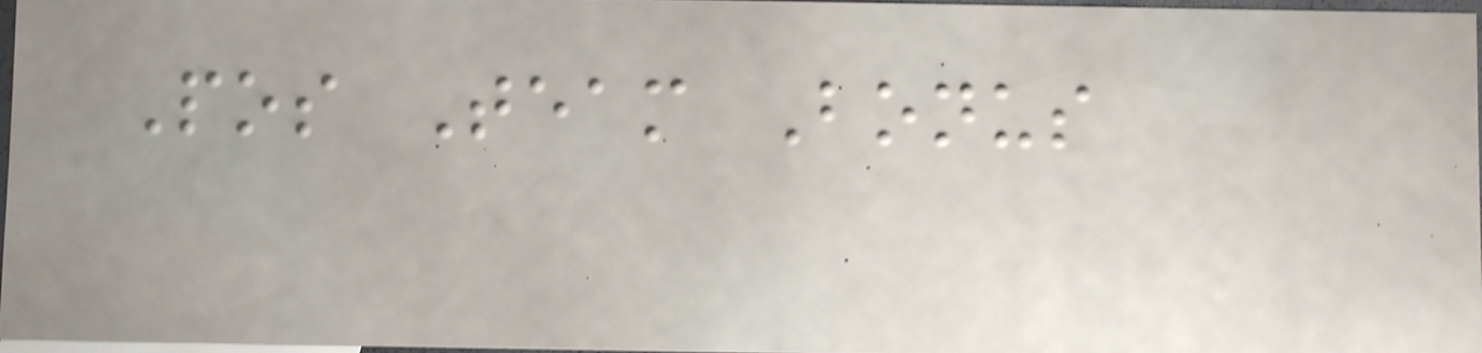Pos Team Bonus
